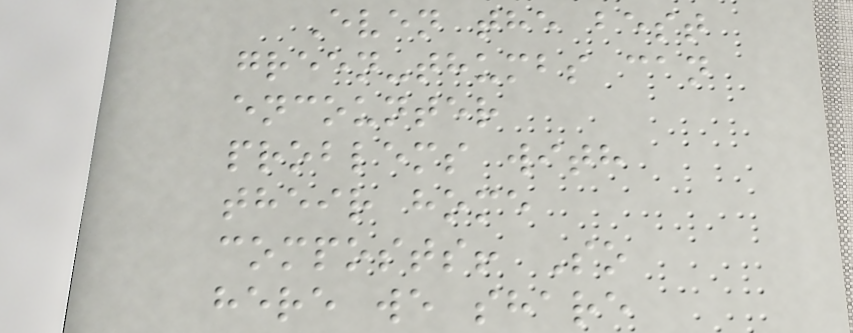Even the best
green-thumbs can
encounter
problems with
their home
composts! So
here we share
